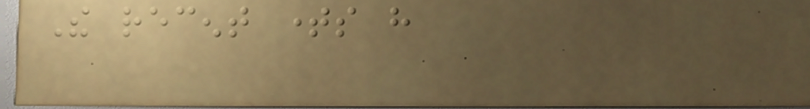The recent times have
